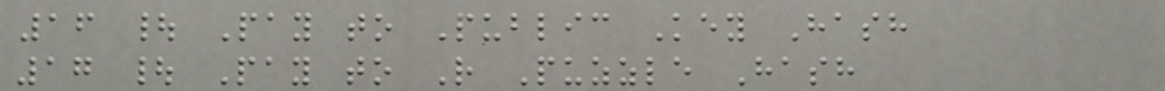16 | Pay to Public Key Hash
17 | Pay to R Puzzle Hash
